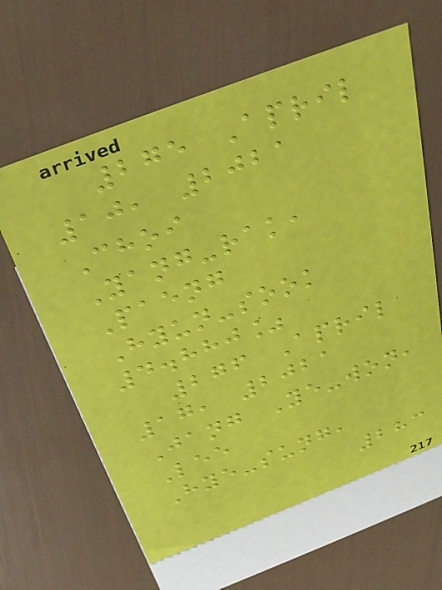275 April
10, 2021
Choi
Yang-rak,
Paeng
Hyun-sook
4.880%
276 April
17, 2021
Jang Ye-won,
Lee
Hye-sung,
283
